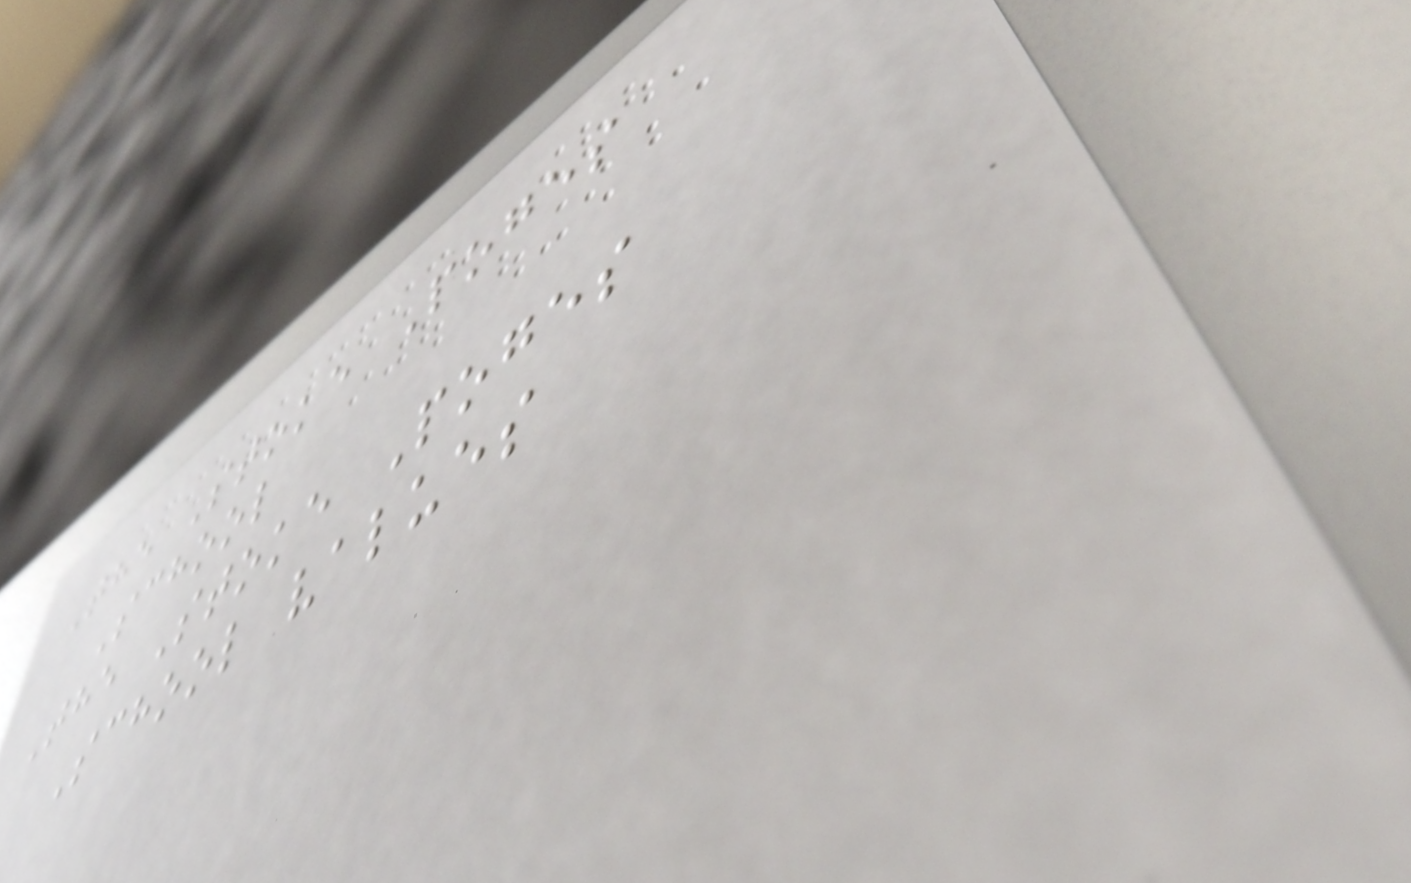The Stoke Poges
School
The Stoke Poges
School values
